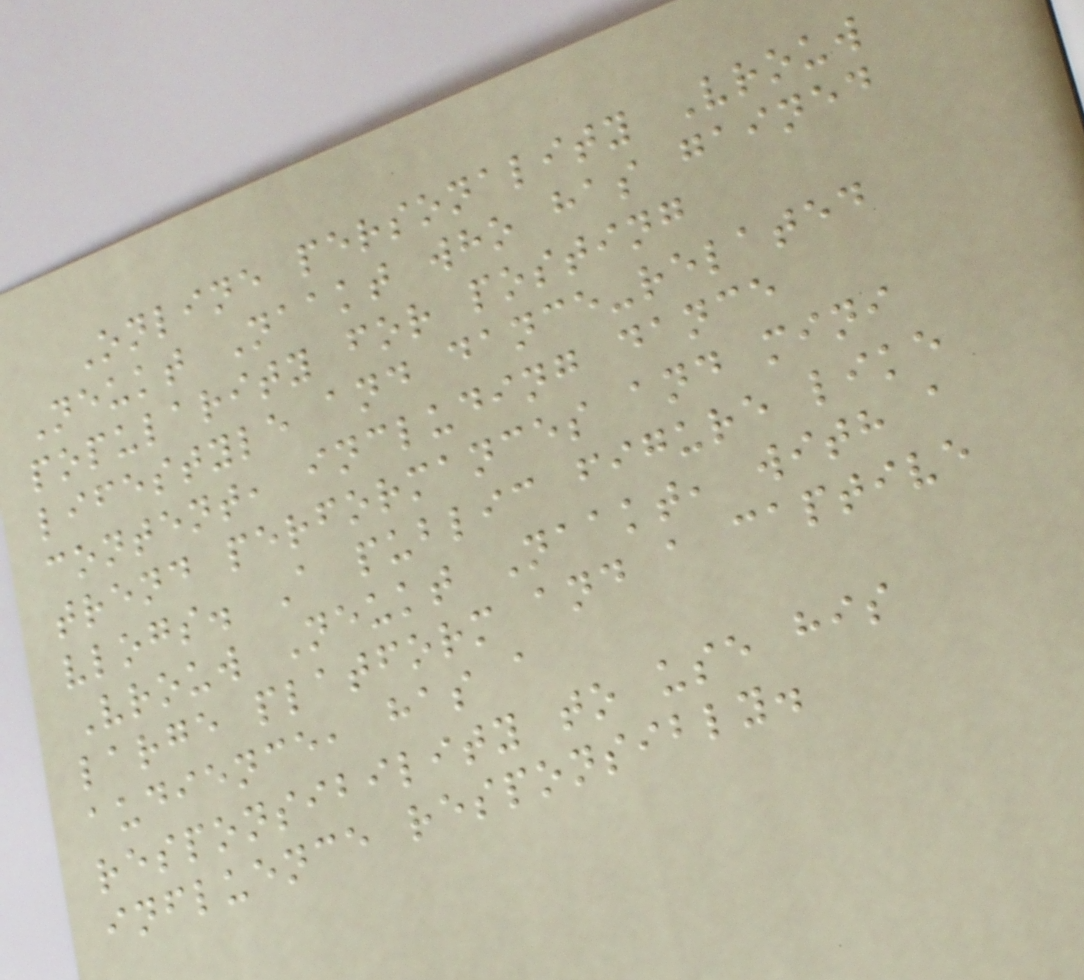Online personality Vrouw
Neukt Naakt who has gained
popularity for posting
lifestyle and dance-related
content, including dance
trend performances and mini
vlogs. A public figure like
Vrouw Neukt Naakt, with a
large platform and a captive
audience, has a
responsibility to use his
influence responsibly.
